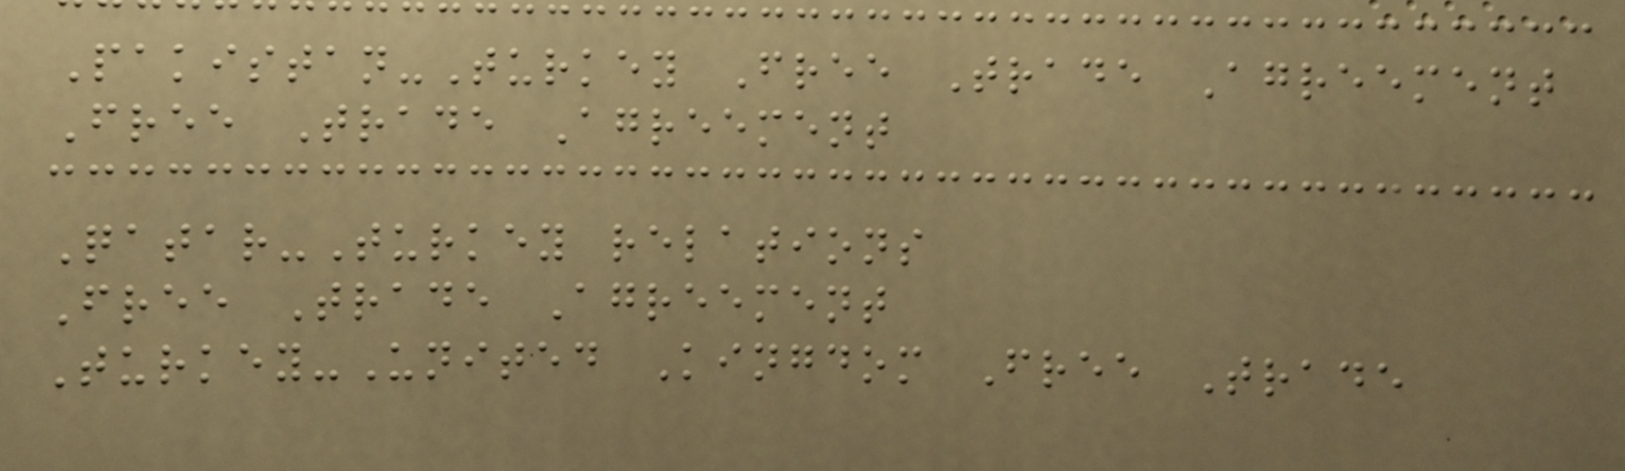Pakistan-Turkey Free Trade Agreement
Free Trade Agreement
Qatar-Turkey relations
Free Trade Agreement
Turkey-United Kingdom Free Trade
